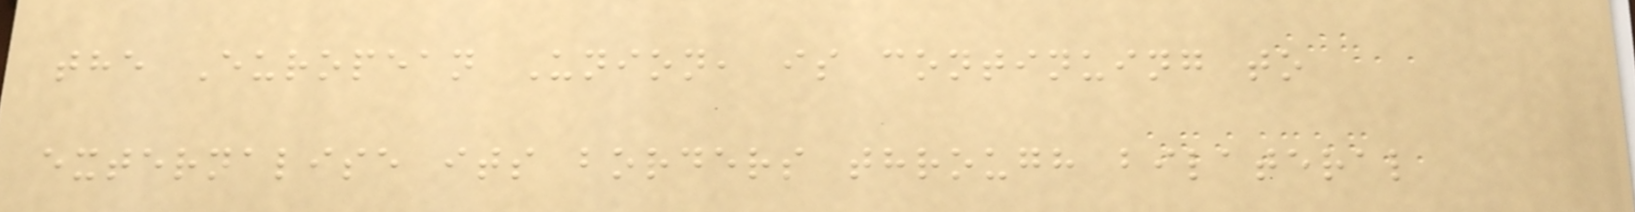the European Union, is continuing to
externalise its borders through bilateral
